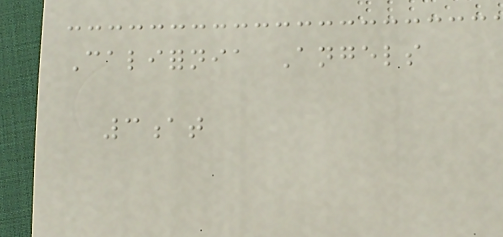California Angels
3at
